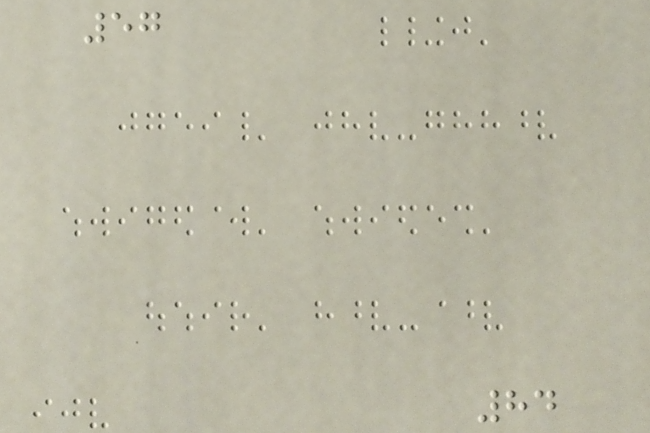57
84
